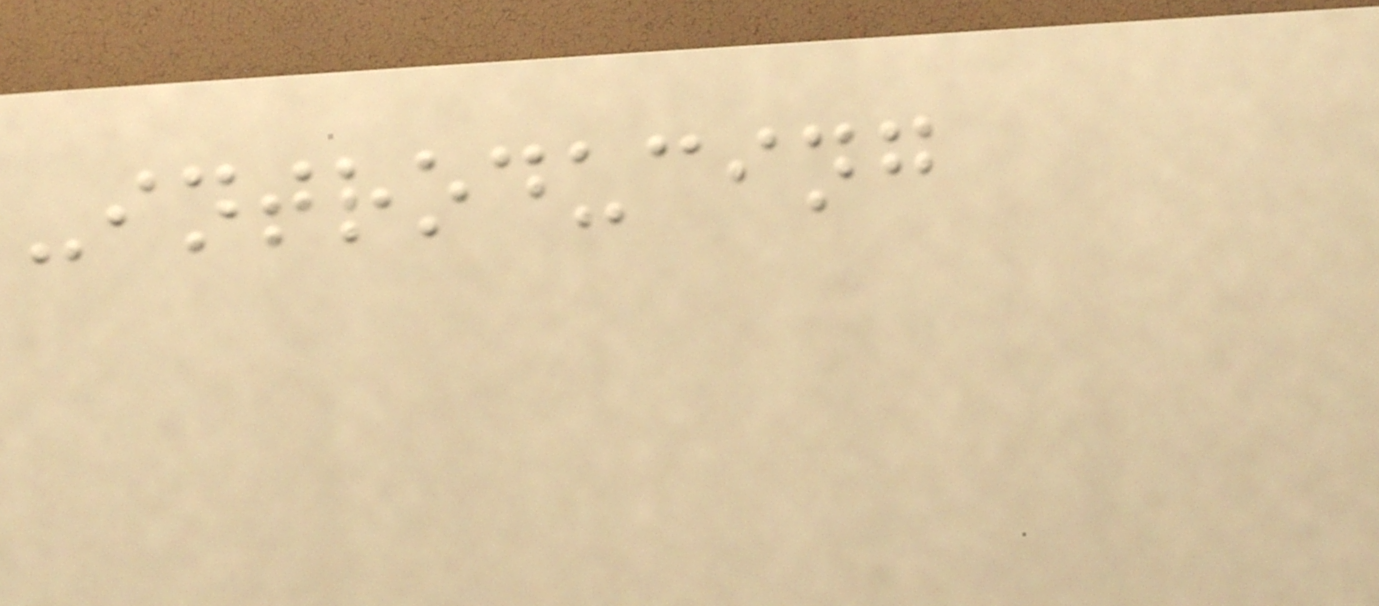-introducing
